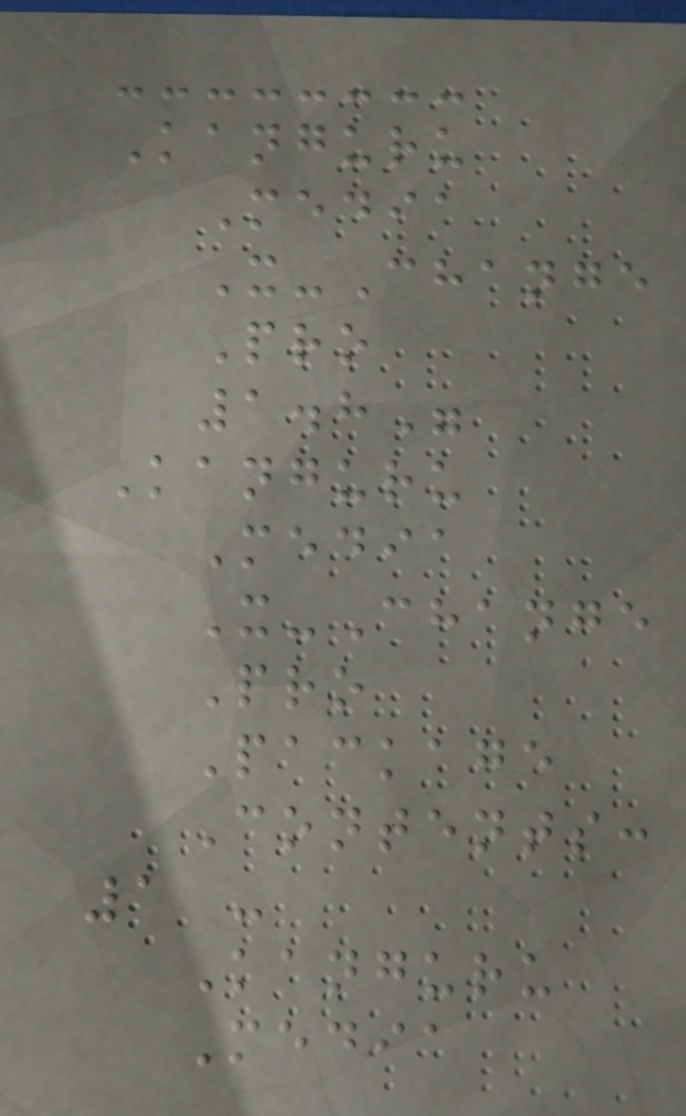Kanguru
Media
X-Change
Pro
1.8"
Kanguru
Media
X-Change
Pro
Package
Contents:
1 -
Kanguru
Media
